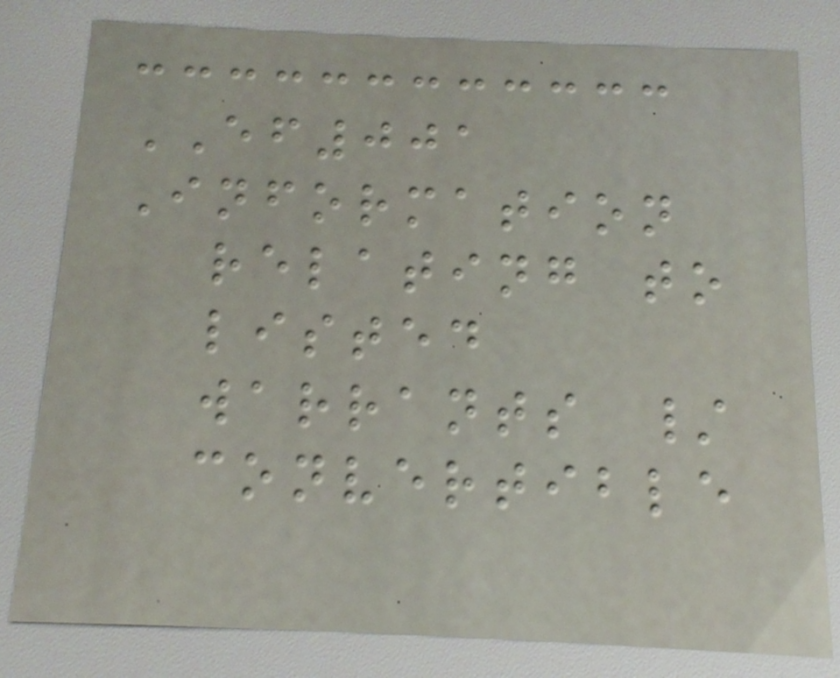EF001
Information
relating to
listed
warrants /
convertible
